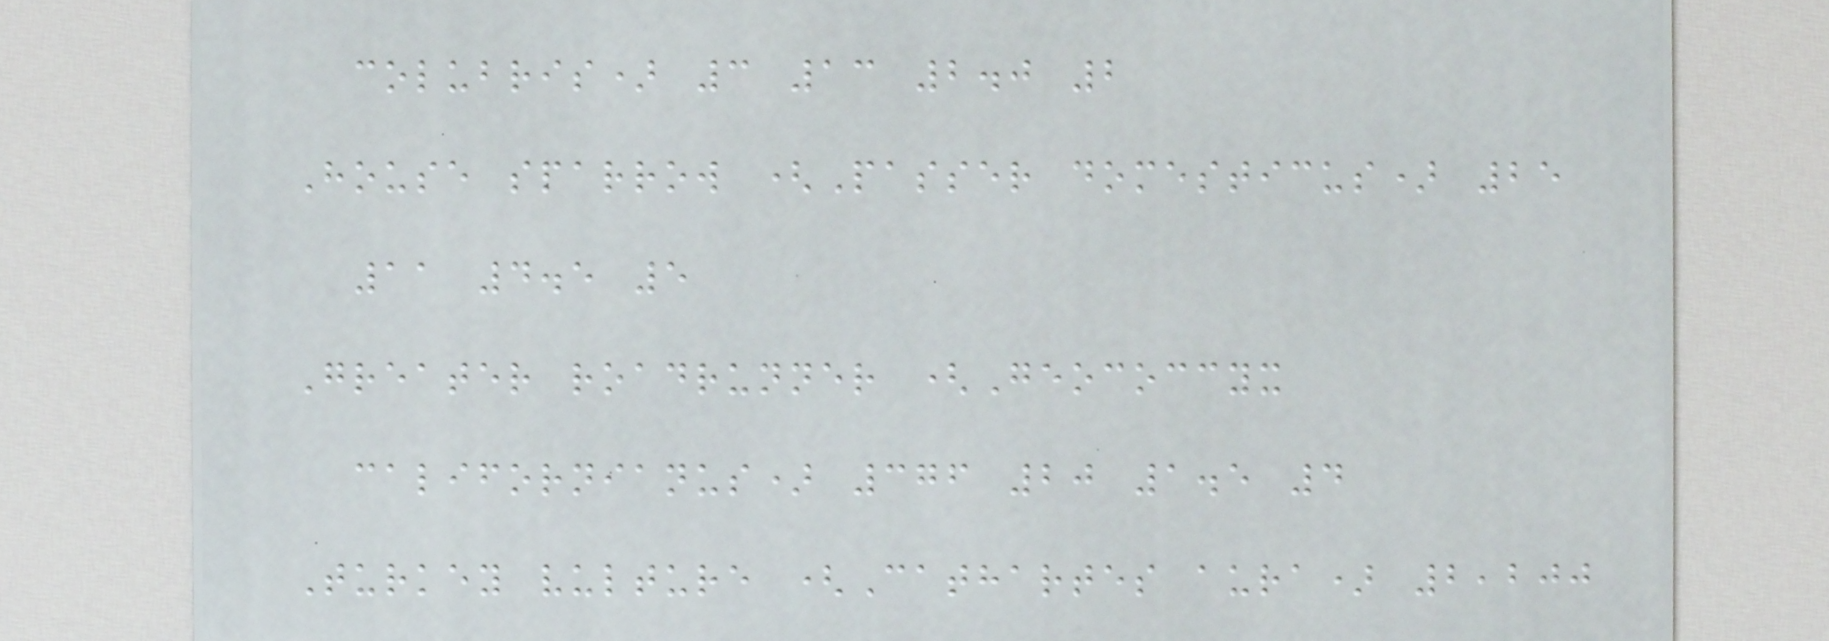colubris) 3 13 2.0 2
House sparrow (Passer domesticus) 25
11 4.5 5
Greater roadrunner (Geococcyx
californianus) 376 20 1.5 4
Turkey vulture (Cathartes aura) 2,200
